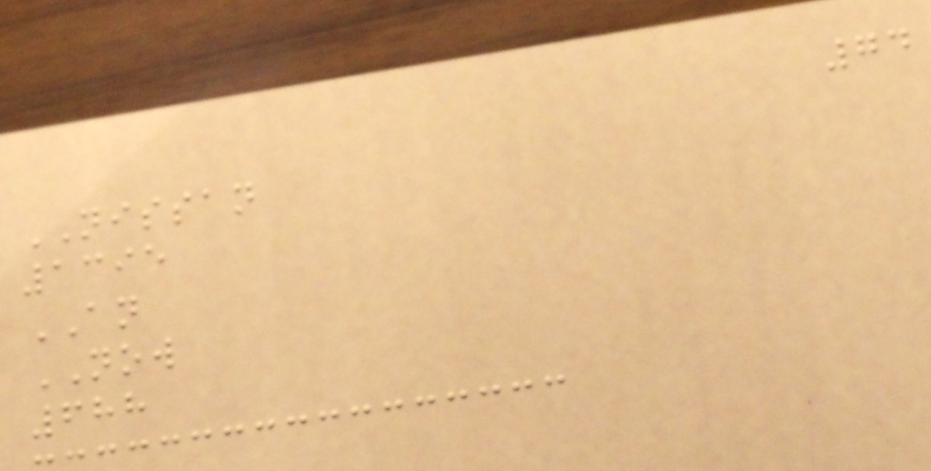74
NISSAN
1395
AN
NOW
688
